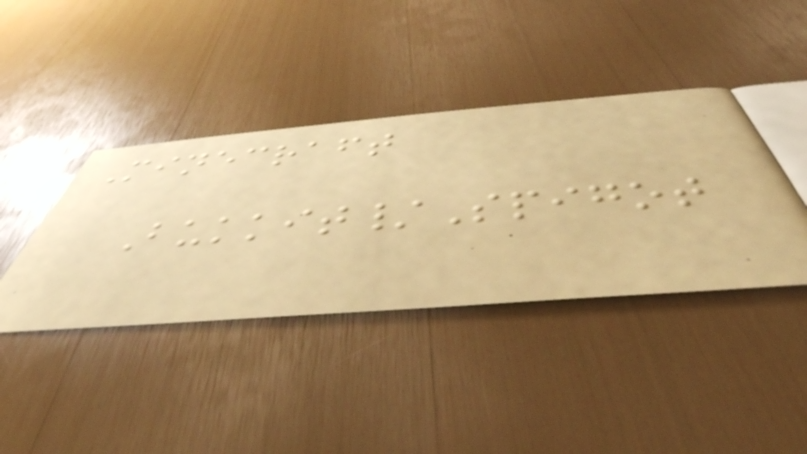Minecraft
Bukkit/Spigot
